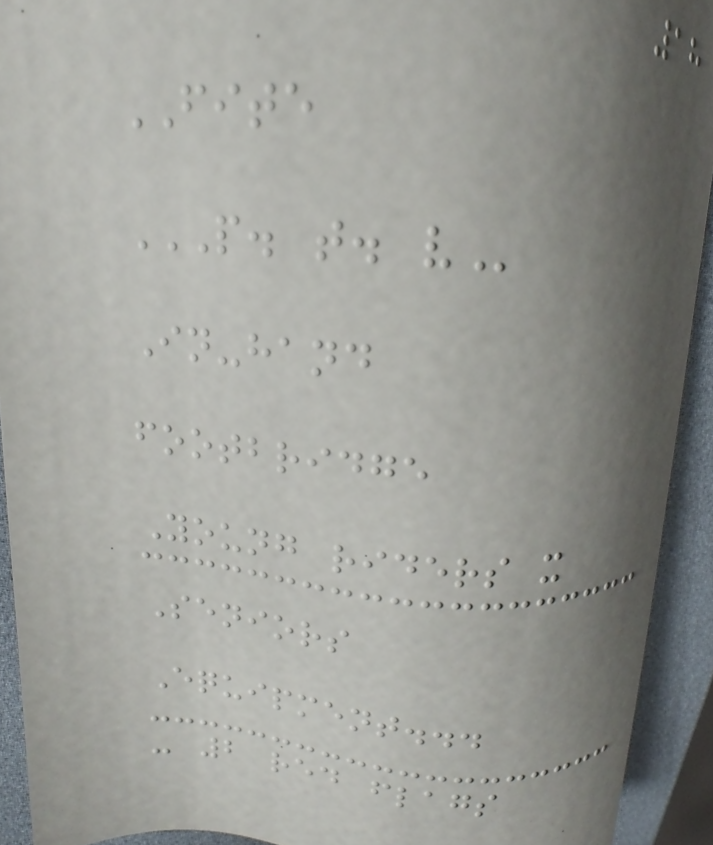18
FITE
P. T. V
In-hand
footbridge
Young riders x
Seniors
Equipment...
- 2 red flags
